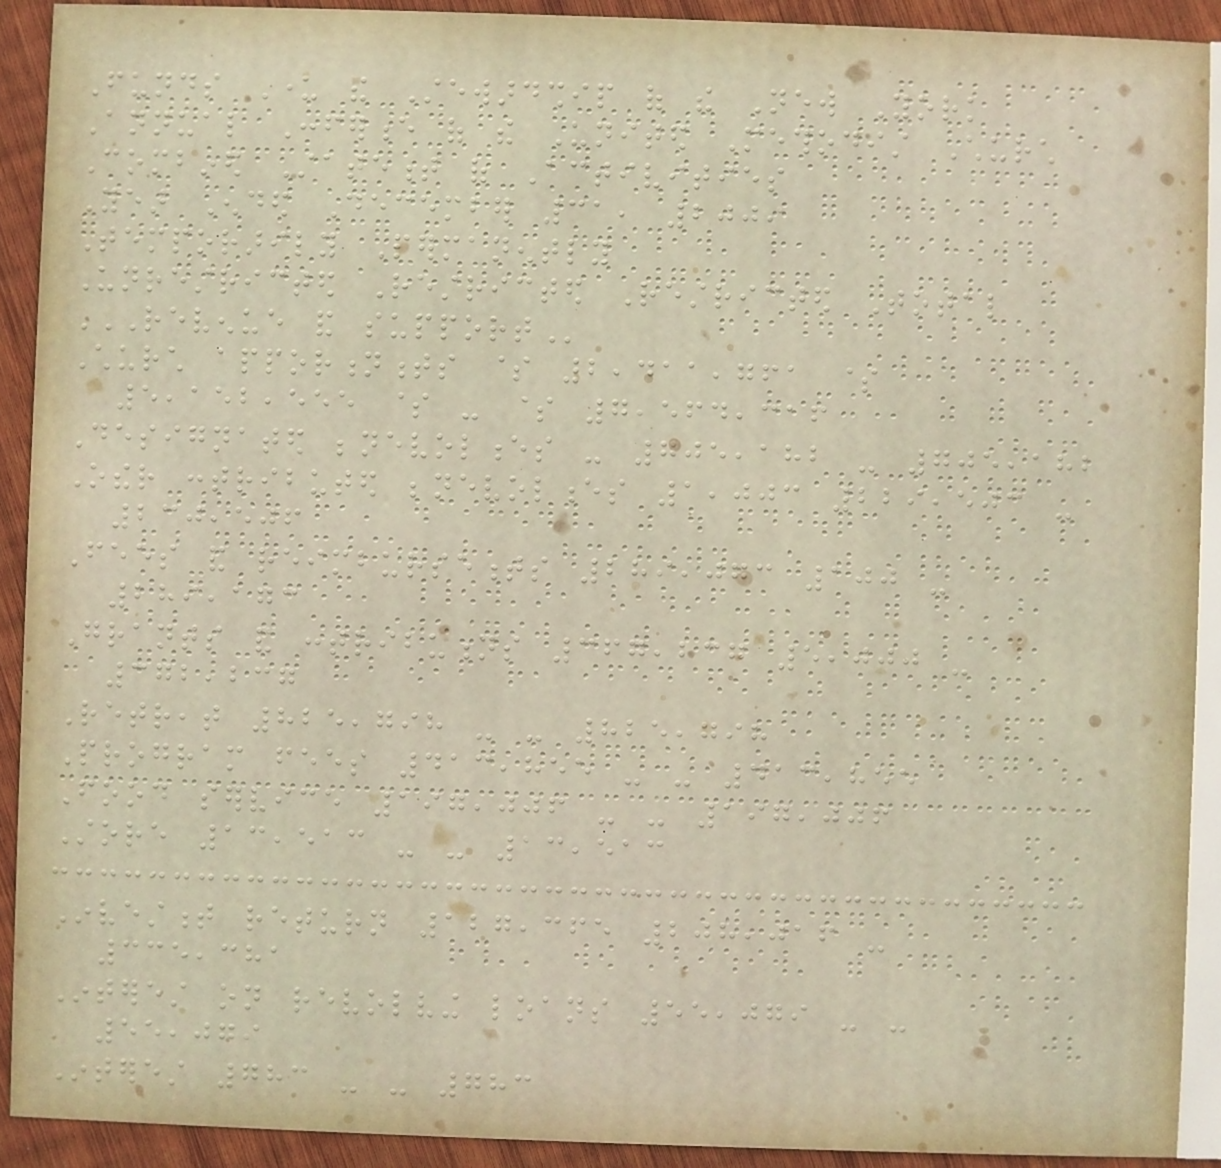Funds Under the Stewardship of the New York
Annual Conference of the United Methodist Church
Combined Statement of Activities
Year Ended December 31, 2009
Temporarily Permanently
Unrestricted Restricted Restricted Total
REVENUE AND SUPPORT
Church apportionments $ 2,411,761 $
5,152,555 $ - $ 7,564,316
Designated benevolences - 705,182 - 705,182
Other contributed benevolences 1,003 229,503 -
230,506
Fees and reimbursements 289,073 100 -
289,173
Grants and contributions 367,237 5,000 -
372,237
Retreat 825,798 - - 825,798
Program fees 413,855 - - 413,855
Food service 197,006 - - 197,006
Store 13,513 - - 13,513
Investment return 127,365 208,016 -
335,381
Interest on revolving loans 55,079 - -
55,079
Interest 783 - - 783
